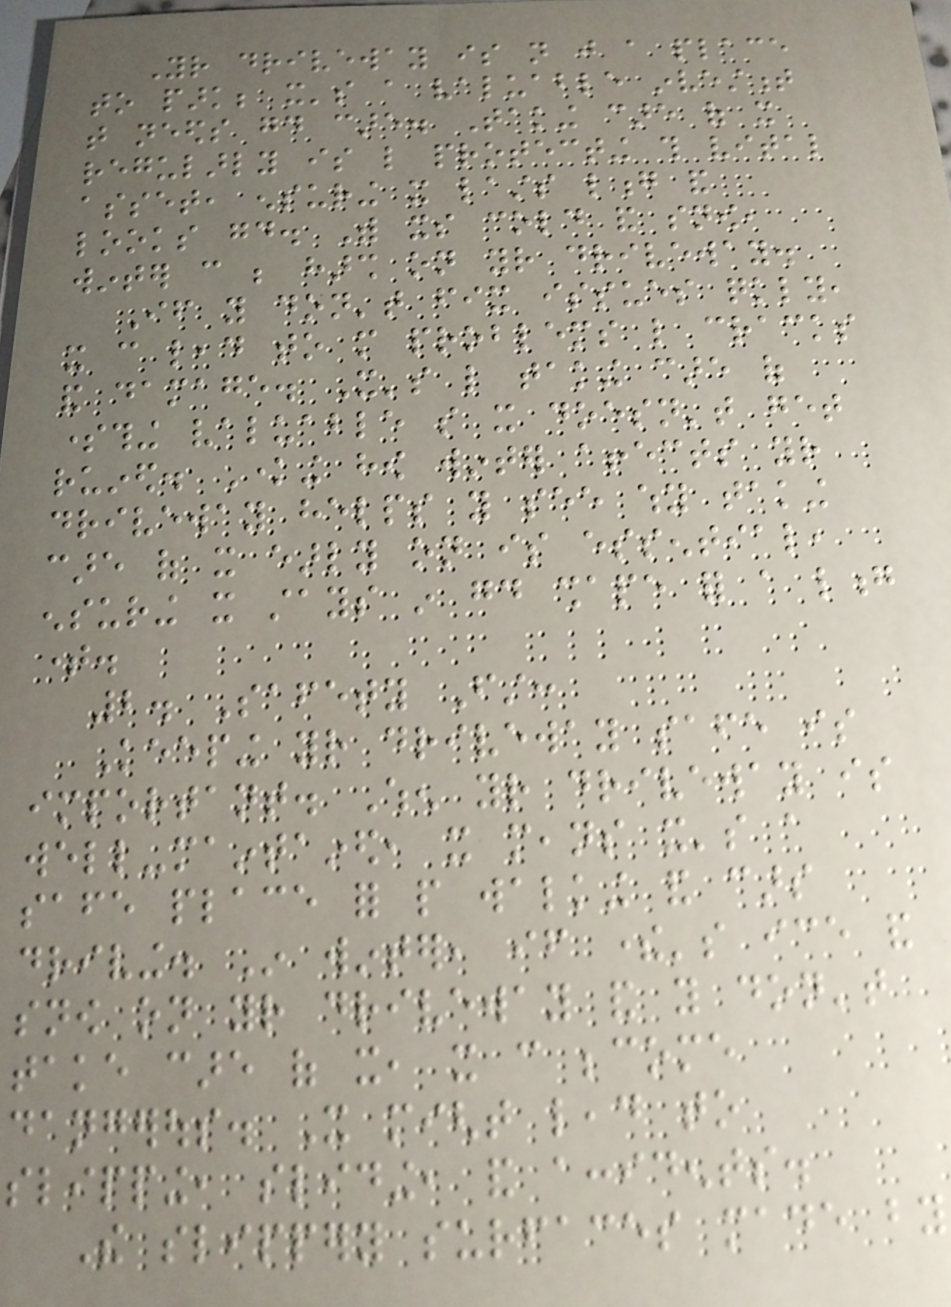Your driveway is not just a place
to park; it's a valuable investment
that needs good care. Taking care of it
regularly is like protecting this vital
asset, ensuring it lasts long and
looks good. With its cold and snow,
winter can be harsh on your driveway.
If you don't fix issues quickly,
it can lead to more problems like cracks
and damage. It's like taking care of
something valuable so it doesn't get
ruined. Knowing how winter affects your
driveway helps you see why taking
care of it early on is essential,
ensuring it stays in good shape for a long
time.
2. Safety First:
Keeping your driveway safe is
important. When your driveway is
well-maintained, it means it's a
safe place for people walking and cars
driving. In winter, if there's ice and
snow on your driveway and you don't
take care of it, it can become
dangerous. It might lead to
slipping, sliding, and accidents.
The slippery surfaces made by
